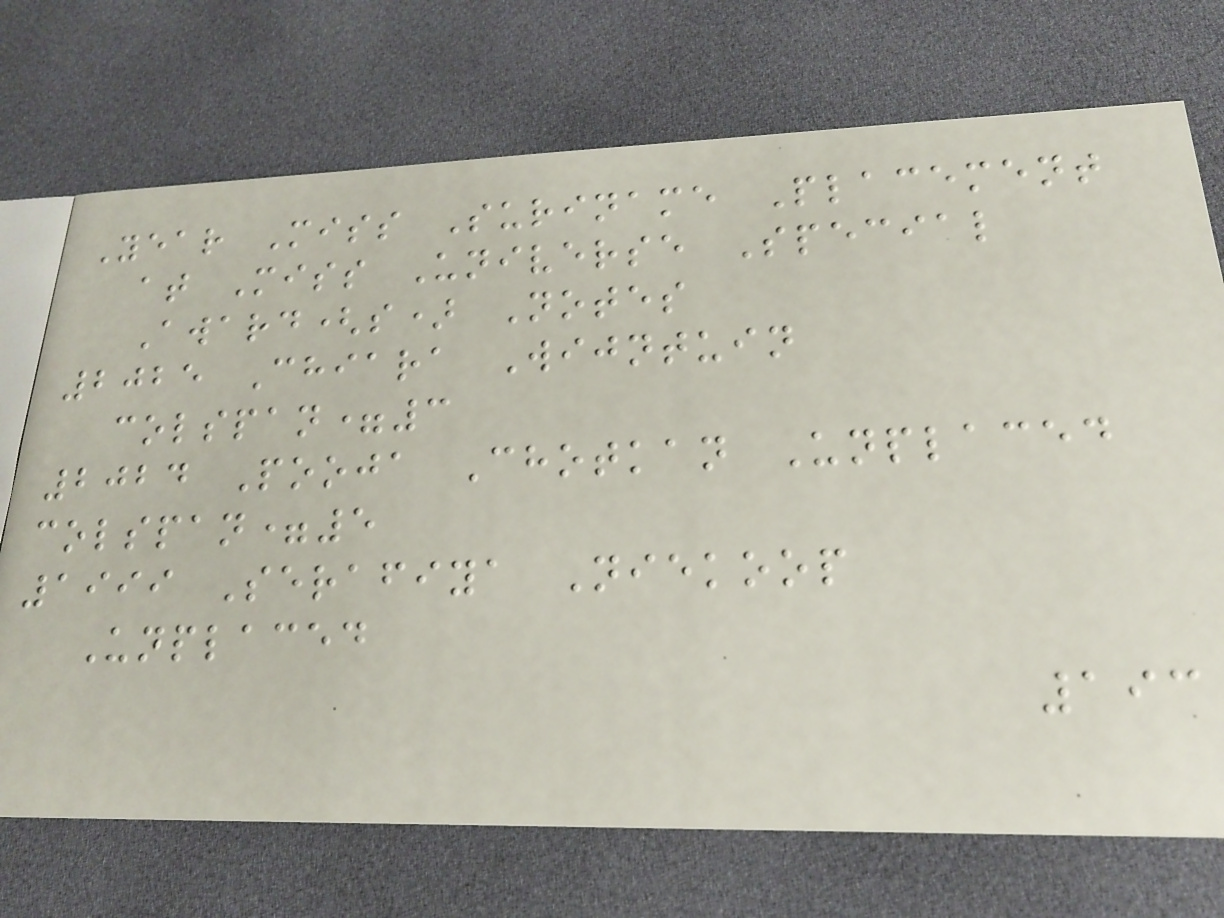Year Miss Suriname Placement
at Miss Universe Special
Award(s) Notes
2025 Chiara Wijntuin
colspan=3
2024 Pooja Chotkan Unplaced
colspan=5
1999 Serafiya Niekoop
Unplaced
193
